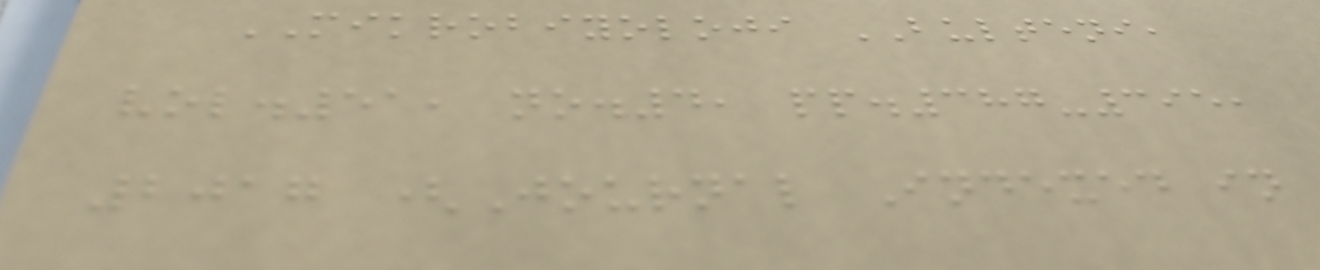MIKROBIYOLOJI BULTENI,
vol.51, no.4, pp.387-395,
2017 (Journal Indexed in
